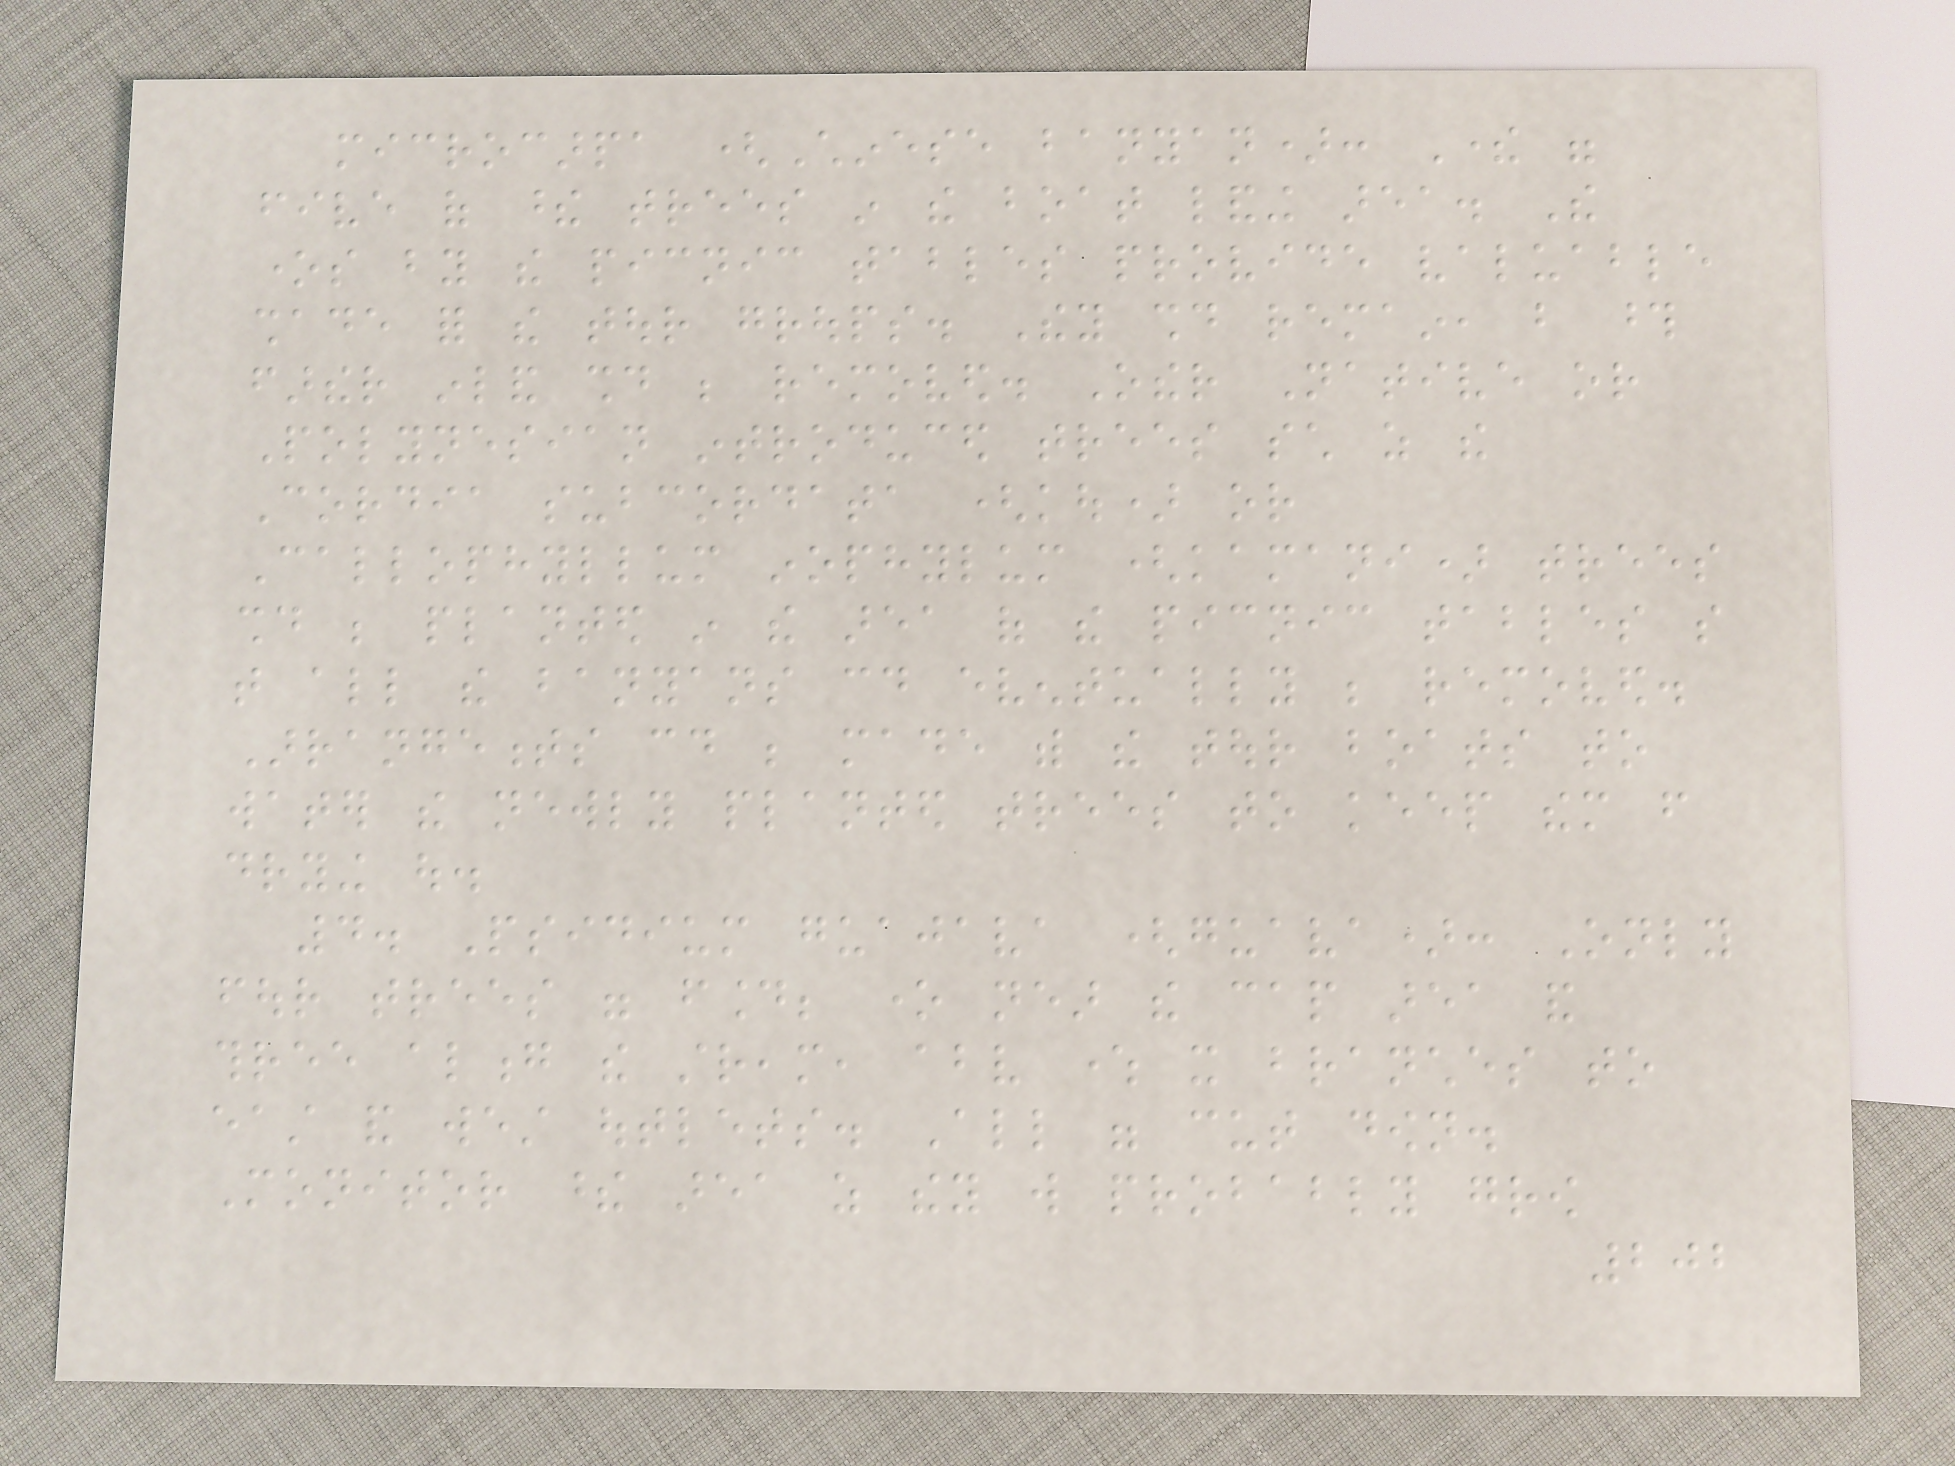microcarpa (Chinese banyan): There were
five of these trees in the boat landing area. The
ones by the picnic tables provide valuable
shade for the tour groups. They should remain, but those
farther inland should be removed. Other Native or
Polynesian introduced trees such as the
Cordia subcordata (kou) or
Callophyllum inophylum (kamani) trees
should be planted in the area of the picnic tables so
that all the banyans could eventually be removed.
Arrangements could be made with the tour boats to
water the newly planted trees to keep them from
drying out.
4. Psidium guajava (guava): Only
four trees were found; one near the cap area and
three along the stream, above where it branches to
east and west outlets. All were cut down.
Monitor these area as they will probably grow
202
